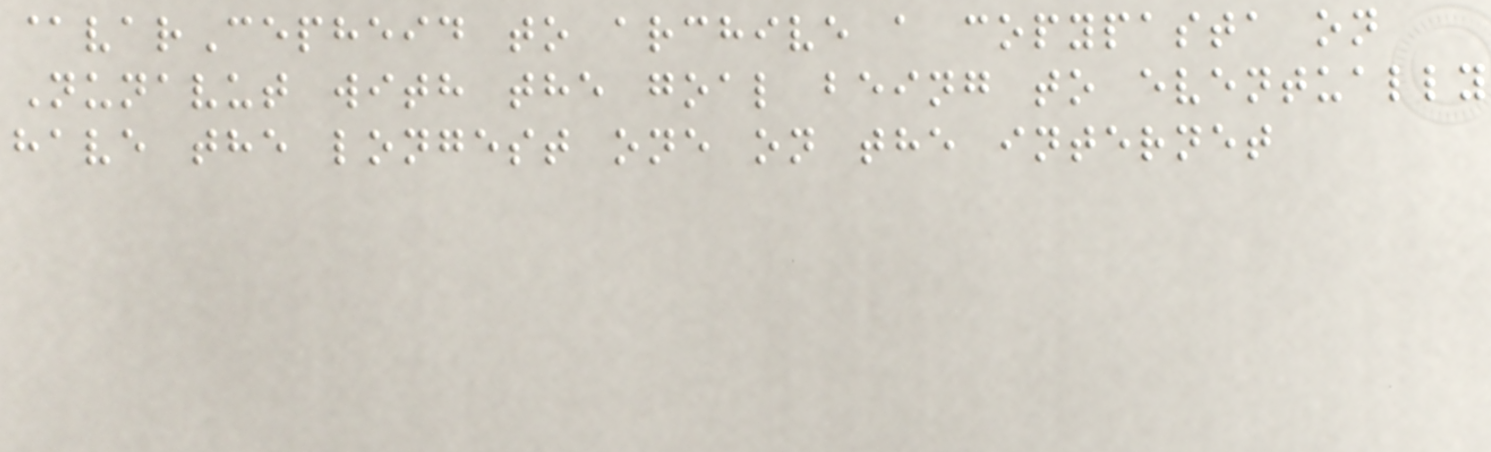@varCepheid to archive a copypasta on
Nunavut with the goal being to eventually
have the longest one on the internet
